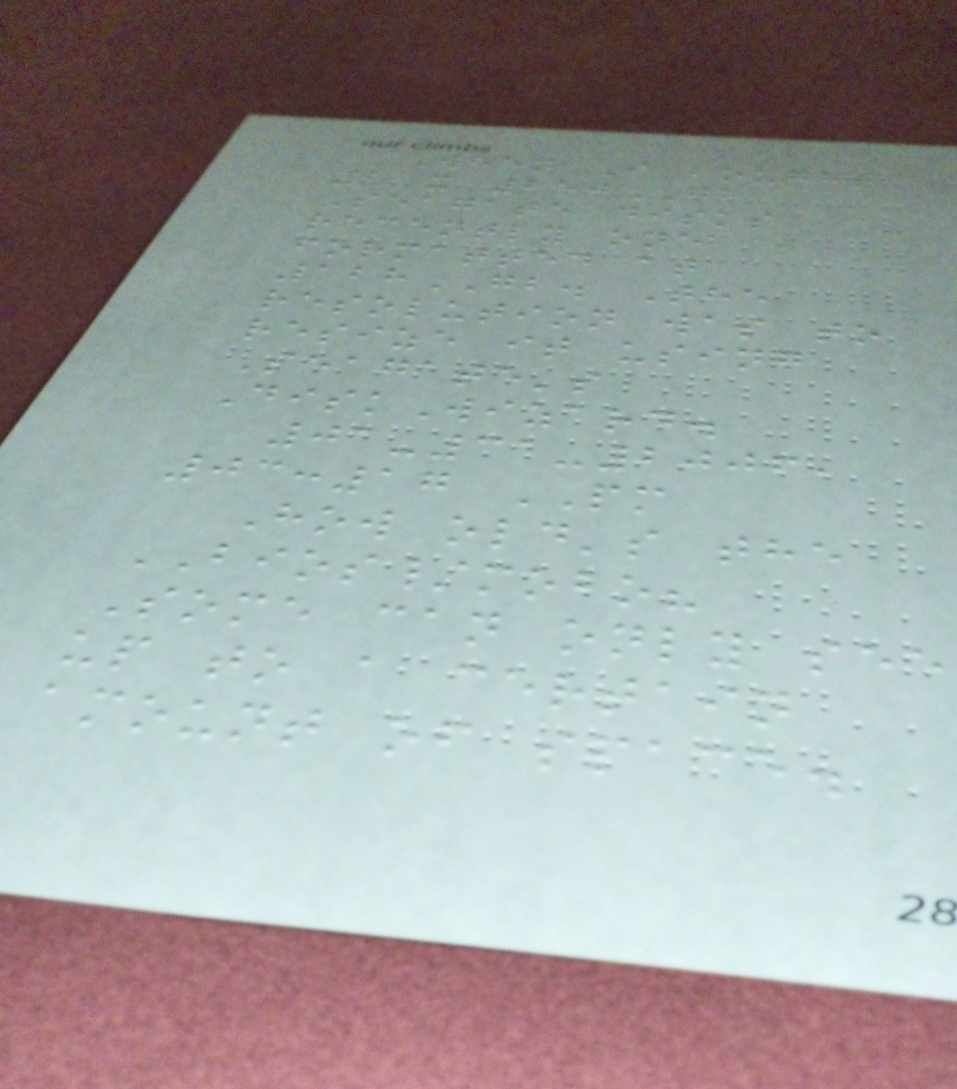When I bought
2 x 250GB
Seagate disks
recently one
formatted at
128GB. The
resolution was to
resize it using
Seagate's
DiskWizard.
01-31-2006,
03:17 PM
How old's the
BIOS/mobo?
Some can only see
up to a certain
amount of space.
